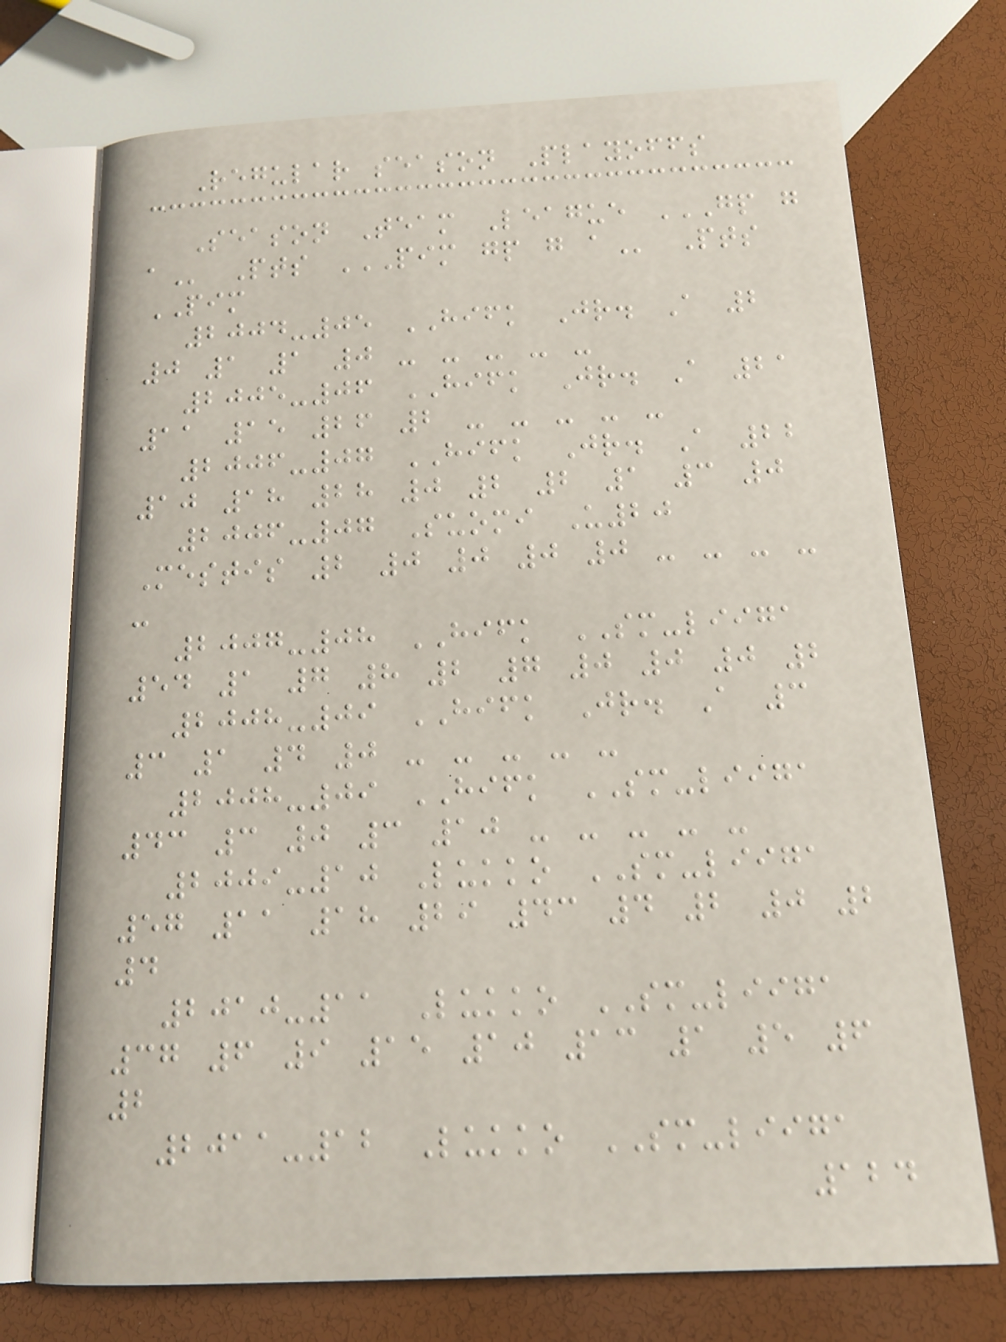Regular season Playoffs
Season Team League GP G
A Pts PIM GP G A Pts
PIM
2004-05 HIFK Jr. A 2
0 1 1 0 - - - - -
2005-06 HIFK Jr. A 21
11 15 26 2 - - - - -
2006-07 HIFK Jr. A 22
10 18 28 0 2 2 1 3 0
2006-07 Suomi U20
Mestis 2 0 0 0 0 - - - -
-
2007-08 HIFK SM-liiga
54 1 7 8 2 7 0 0 0 2
2008-09 HIFK Jr. A 3
3 1 4 0 - - - - -
2008-09 HIFK SM-liiga
43 3 0 3 10 - - - - -
2009-10 Lukko SM-liiga
57 11 18 29 43 4 2 0 2
4
2010-11 Lukko SM-liiga
37 6 9 15 10 13 1 5 6
2
2011-12 Lukko SM-liiga
124
